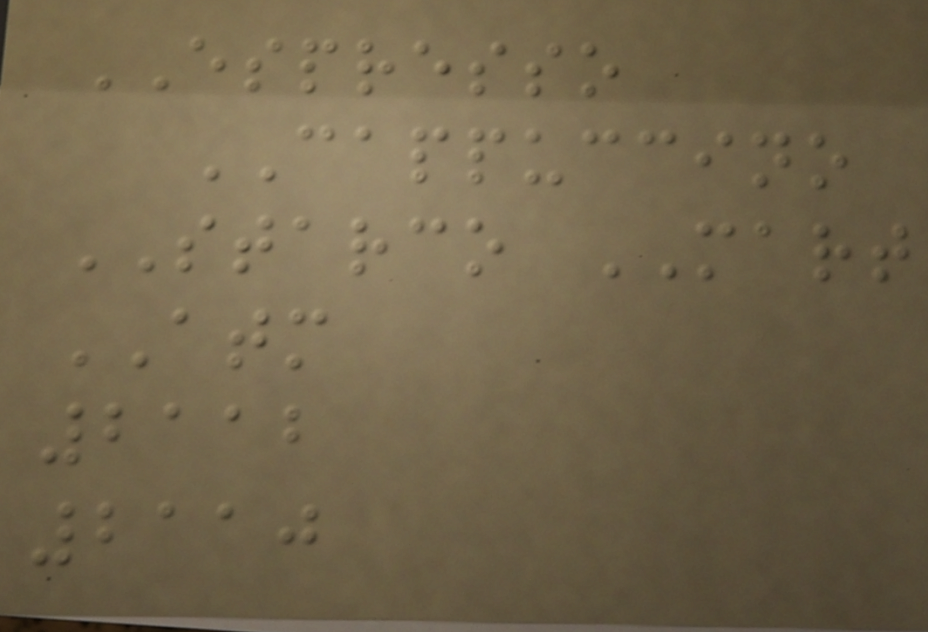ESPRESSO
CAPPUCCINO
STARCO MART
ATM
2112
2110
